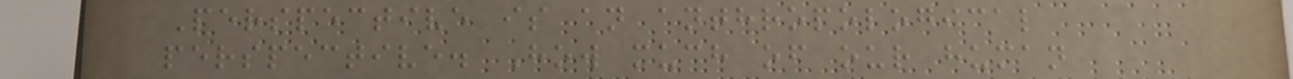Perspective is an anthropological
perspective. How much of our human
